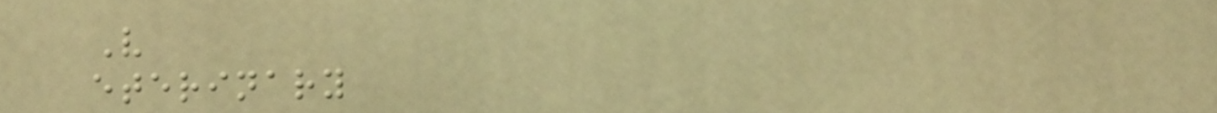V
eterinary
